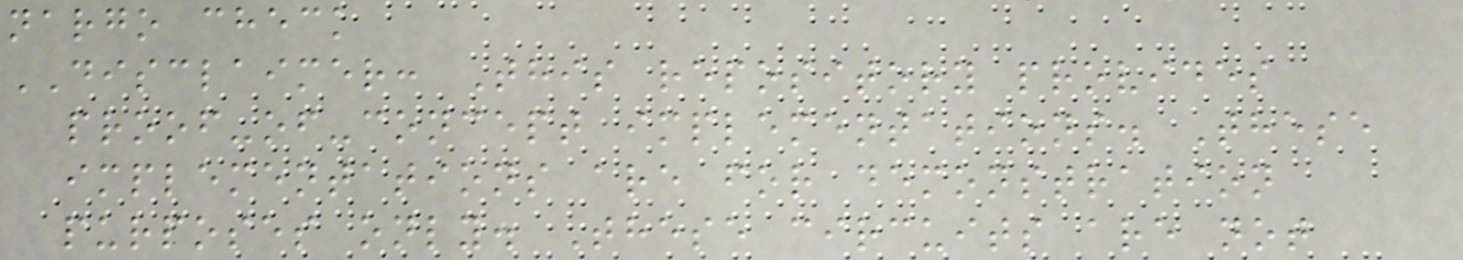nargo check
DISCLAIMER: This repository provides
proof-of-concept implementations. These
implementations are for demonstration
purposes only. These circuits are not
